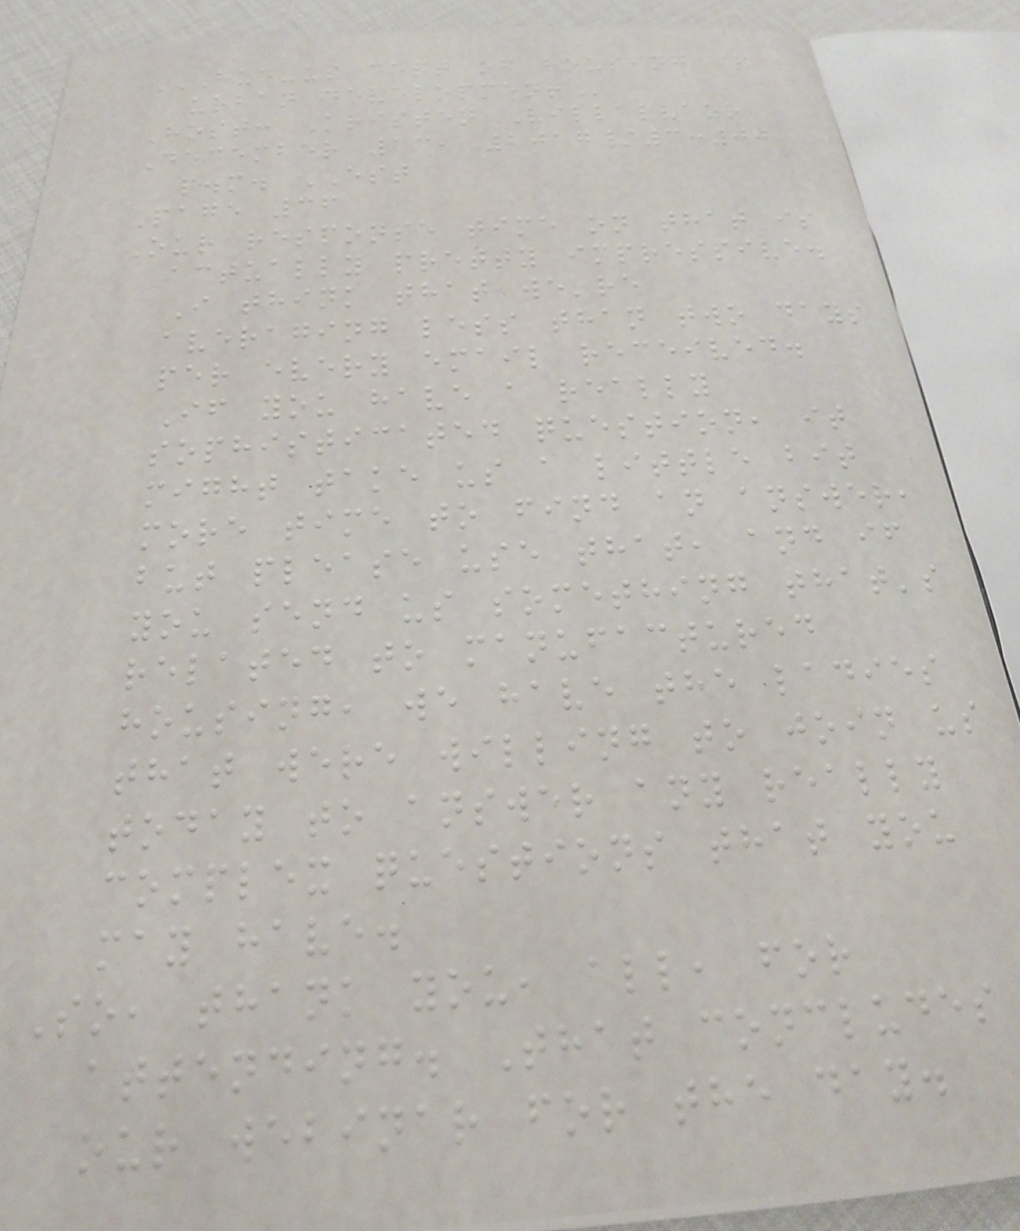HUD-US DEPT OF HOUSING &
URBAN DEVELOPMENT
Host: Kristen Villalvazo
December 13, 2017/3:00
p.m. EST
Page 36
Our response time on that is
actually pretty impressive.
I think that we're
averaging less than two days
per every email received.
If you have a really
sophisticated question, it
might take us a little bit
more time to find an answer,
but please use that, and if
you send us something that's
related to manufactured
housing, we have the ladies
that were willing to join us
today to answer any really
complex questions that you
may have.
So, thank you, all, for
attending. That concludes
our webinar for the day.
